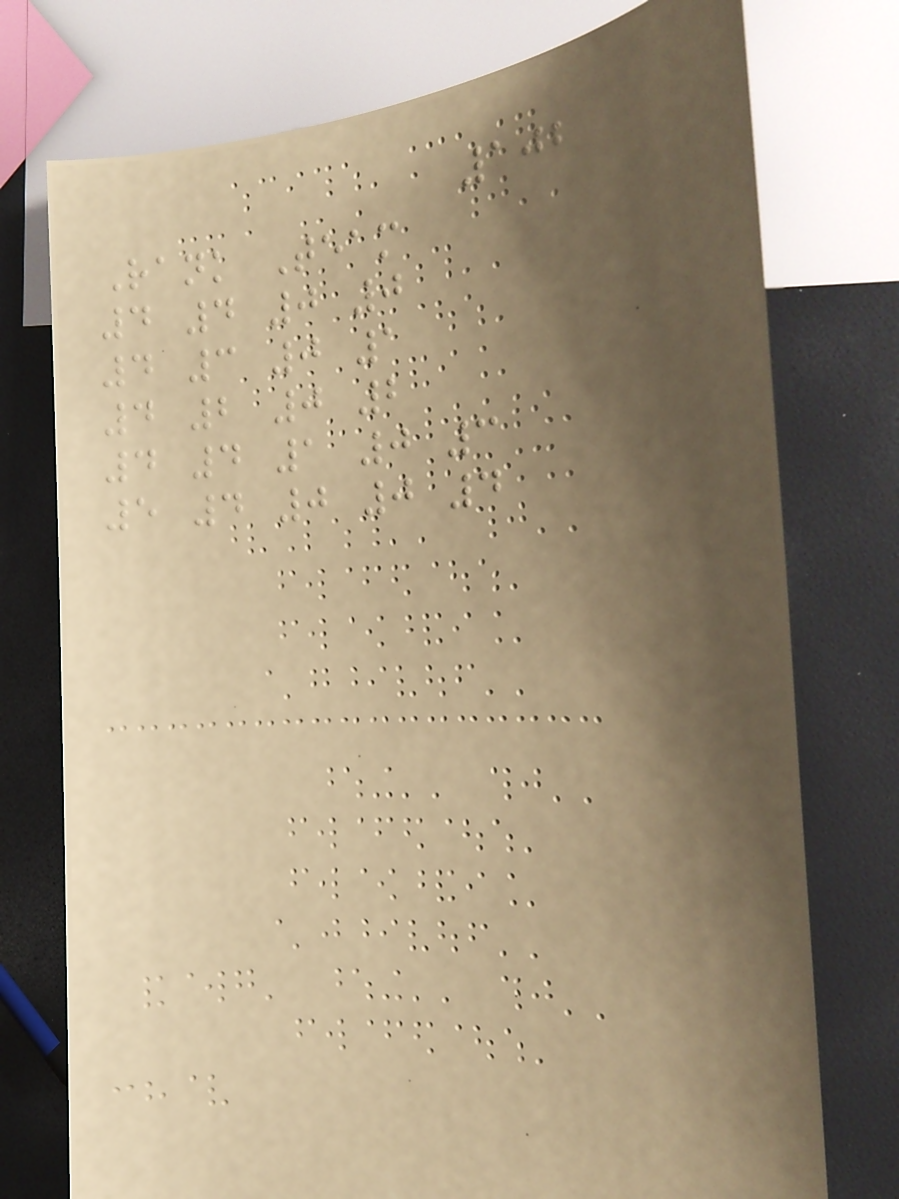102
Rank Team
4 4 0 0
4 3 0 1
4 2 0 2
4 4 1 0 3
5 4 0 0 4
